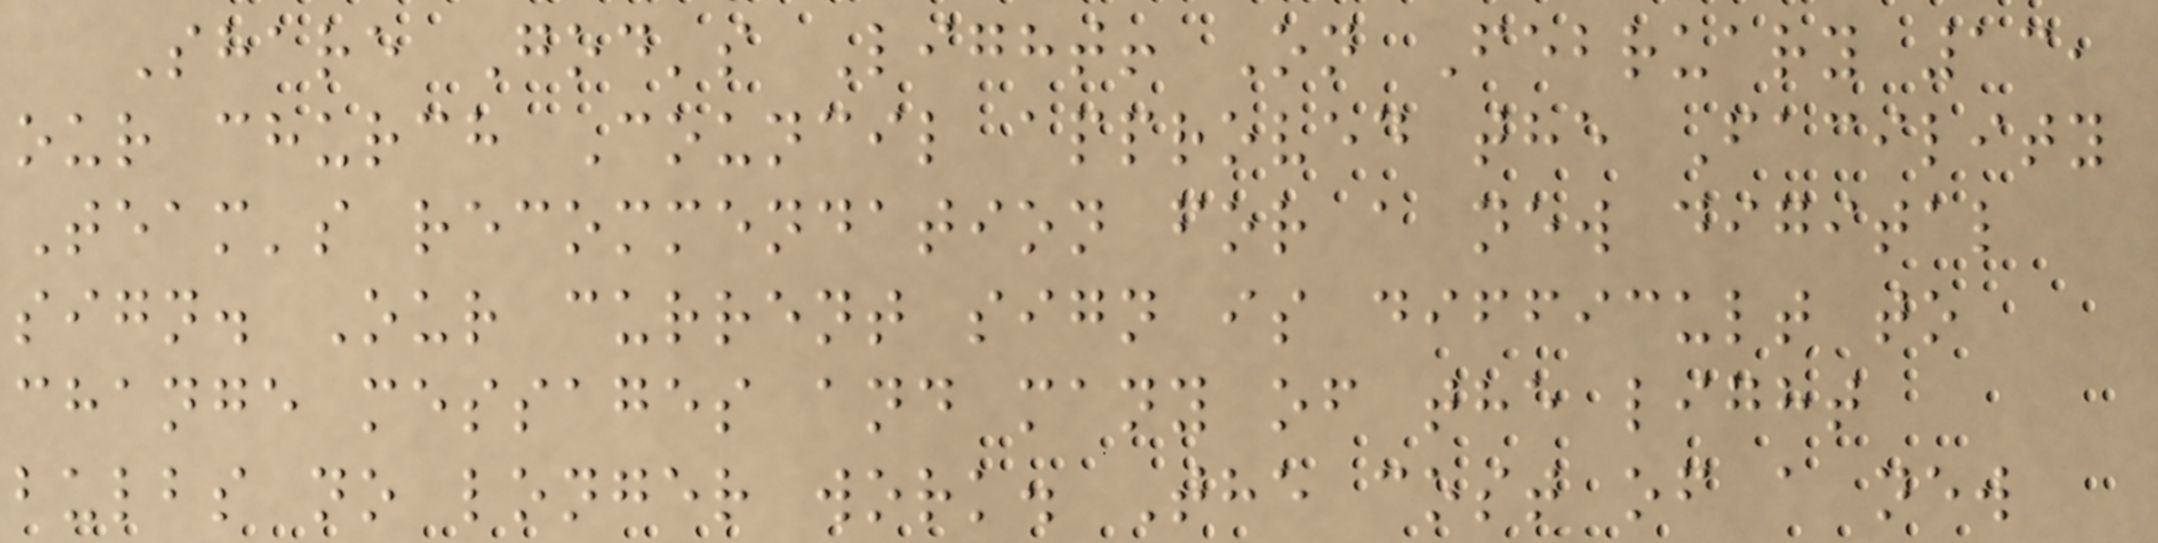Share God's Light! On February 13,
our church Council approved the Facility
Team's recommendation for a new digital
sign. Our current sign is difficult to
change messages and many of the light
bulbs no longer work. The cost of a new
